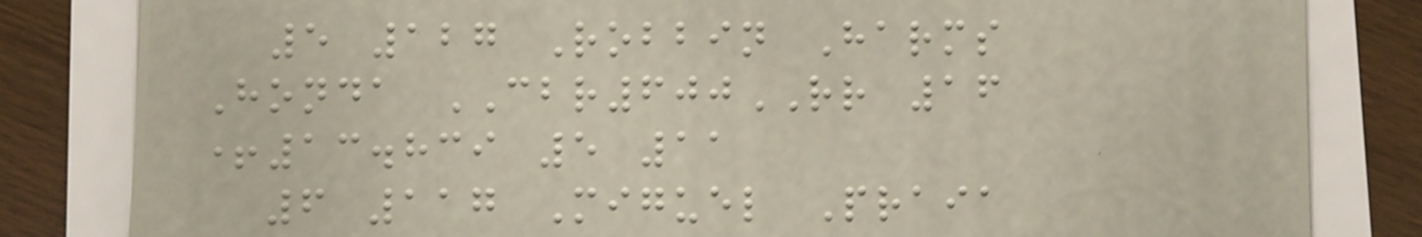5 127 Robbin Harms
Honda CBR600RR 16
+13.839 5 11
6 117 Miguel Praia
